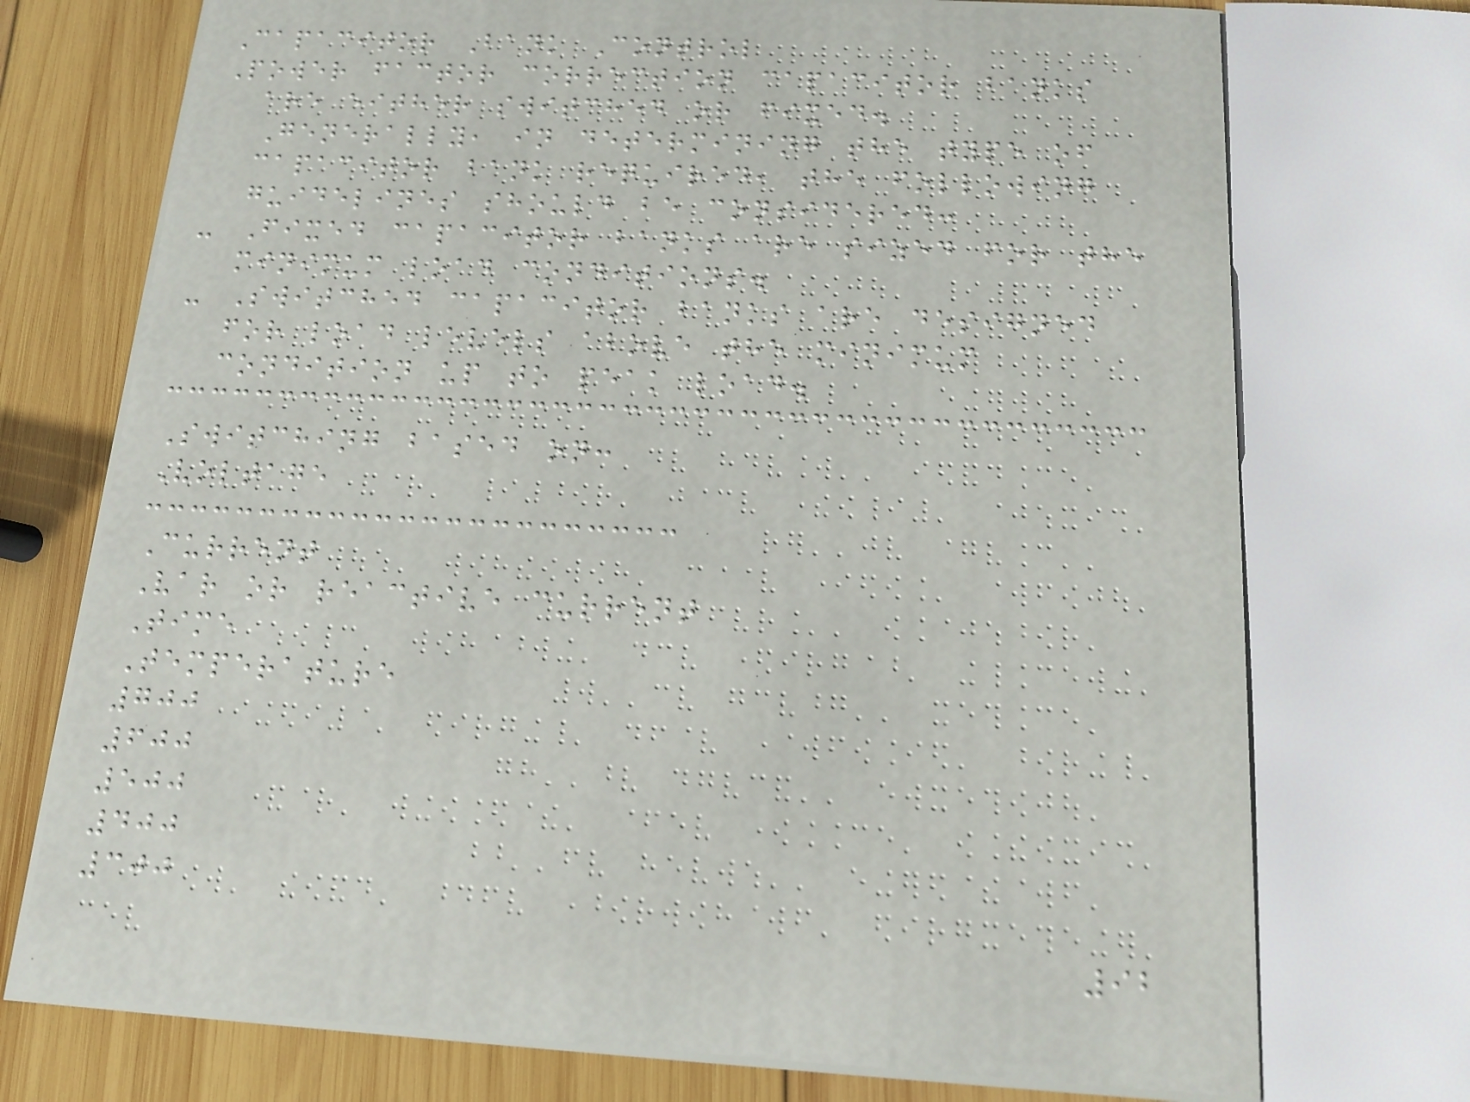Capacitor Bank Control
Power factor correction capacitor banks
are either switched or fixed.
Generally, in determining the type of
capacitor bank required, the following
guidelines should be considered:
- Fixed capacitor banks are sized for the
minimum load conditions.
- Switched capacitor banks are designed
for load levels above the minimum
condition up to peak load.
Switching based on:
Voltage
Current
Var or reactive current
Time
Temperature
700
600
500
400
300
92
